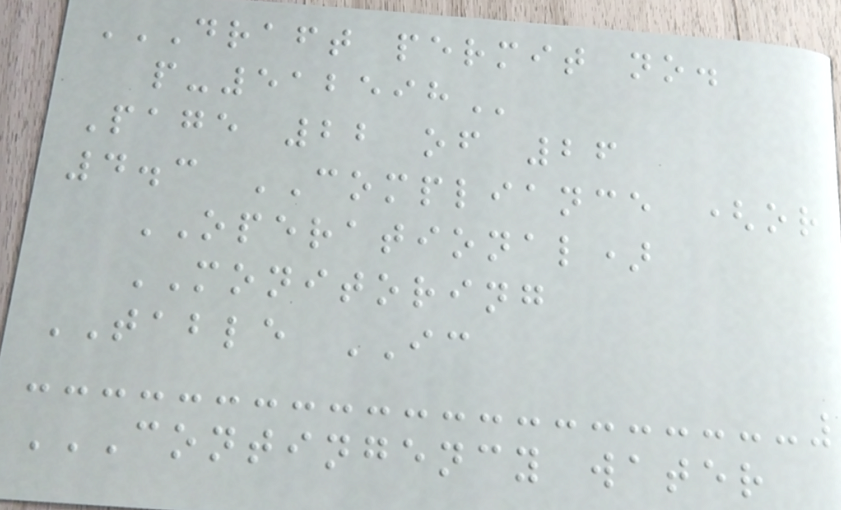DRAFT PERMIT NO.
P-512598
Page 22 of 26
4.3 COMPLIANCE (or
OPERATIONAL)
MONITORING
TABLE IC
CONTINGENCY WATER
